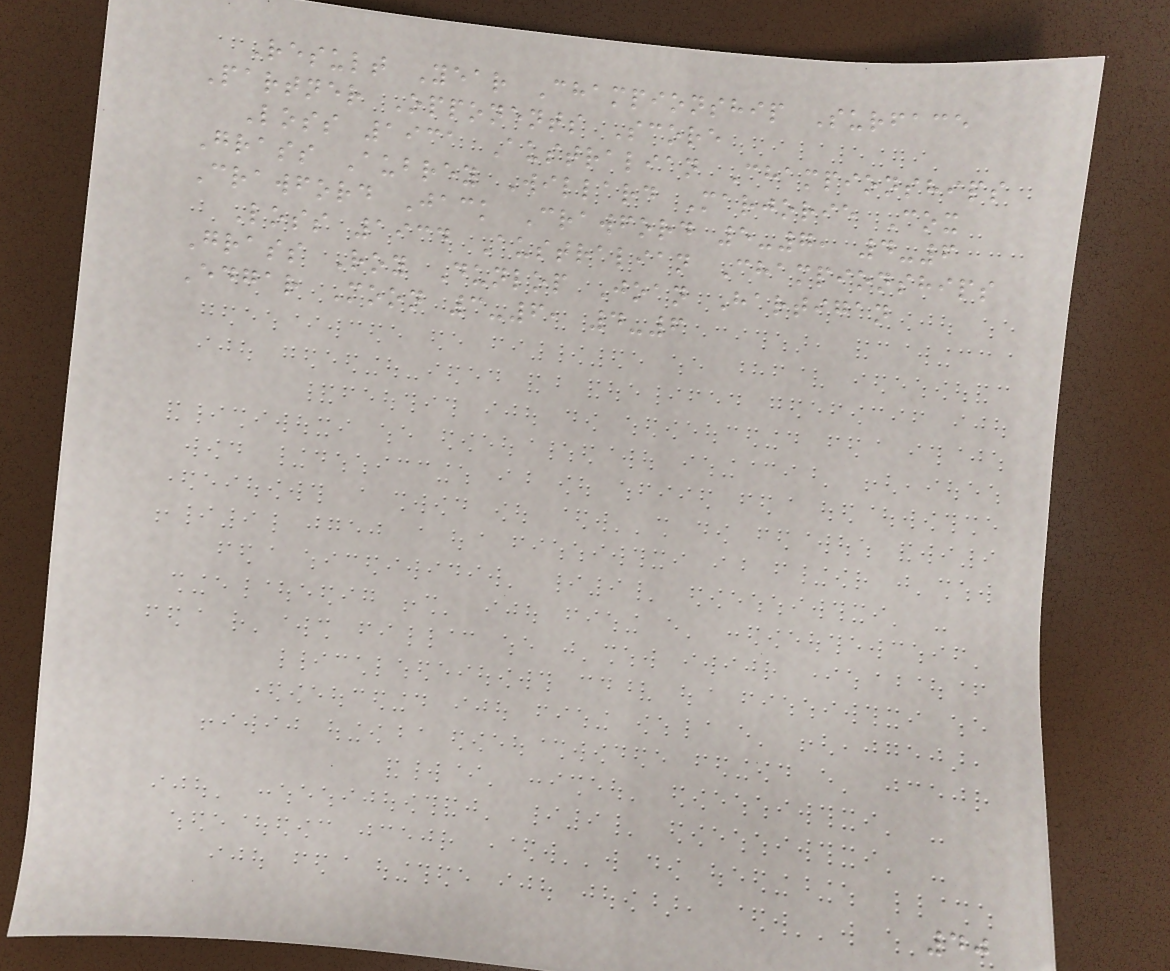Result Year Championship Surface
Partner Opponents Score
Loss 1931 Australian Championships
Grass Aubrey Willard Marjorie Cox
Crawford Jack Crawford 5-7, 4-6
Loss 1934 Australian Championships
Grass Roy Dunlop Joan Hartigan
Edgar Moon 3-6, 4-6
40
